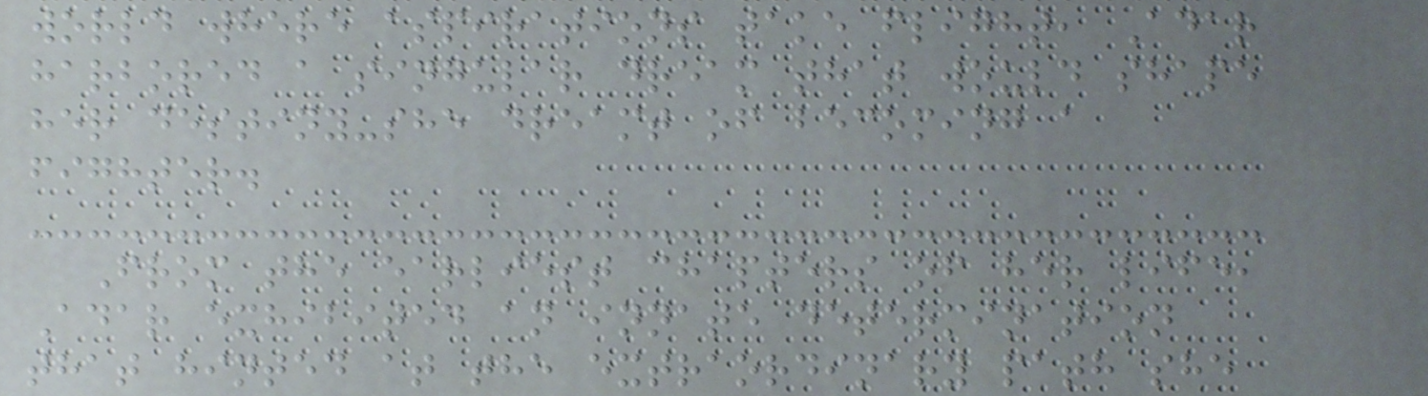world where aspirations take flight, Adar
harbored a singular dream that would shape
her destiny-she dreamt of becoming a
fighter.
From the earliest chapters of her life,
Adar exhibited an innate determination
that hinted at the extraordinary path she
